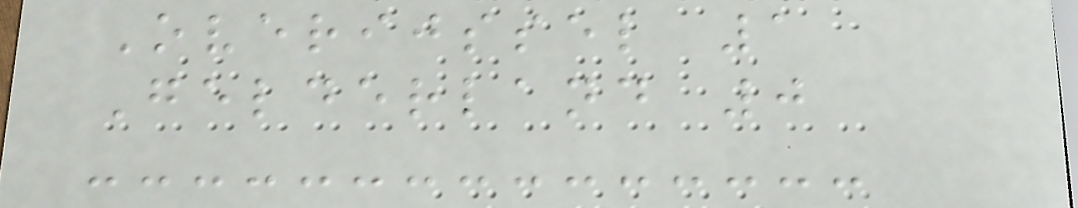Overijssel 1
Gelderland 0
